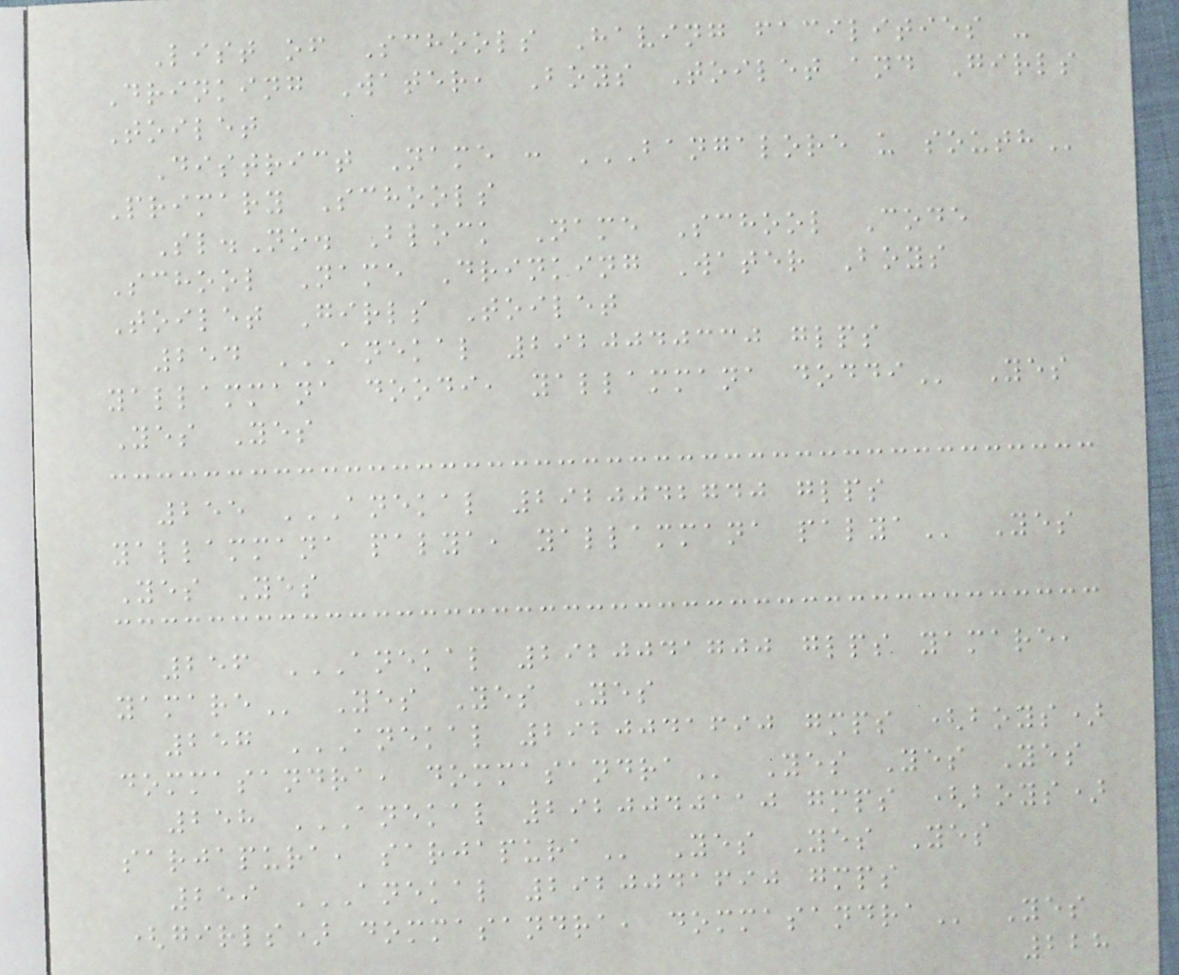List of Schools Having facilities -
Drinking Water, Boys Toilet and Girls
Toilet
District Name : BANGALORE U SOUTH
Primary Schools
Sl.No. Block Name School Code
School Name Drinking Water Boys
Toilet Girls Toilet
254 ANEKAL 2920040330 GLPS
YALLAMMANA DOODI, YALLAMMANA DODDI Yes
Yes Yes
255 ANEKAL 2920042740 GLPS
YALLAMMANA PALYA, YALLAMMANA PALYA Yes
Yes Yes
256 ANEKAL 2920041700 GLPS YAMARE,
YAMARE Yes Yes Yes
257 ANEKAL 2920041690 GMPS (BOYS)
DOMMASANDRA, DOMMASANDRA Yes Yes Yes
258 ANEKAL 2920040110 GMPS (BOYS)
SARJAPURA, SARJAPURA Yes Yes Yes
259 ANEKAL 2920041690 GMPS
(GIRLS) DOMMASANDRA, DOMMASANDRA Yes
228
